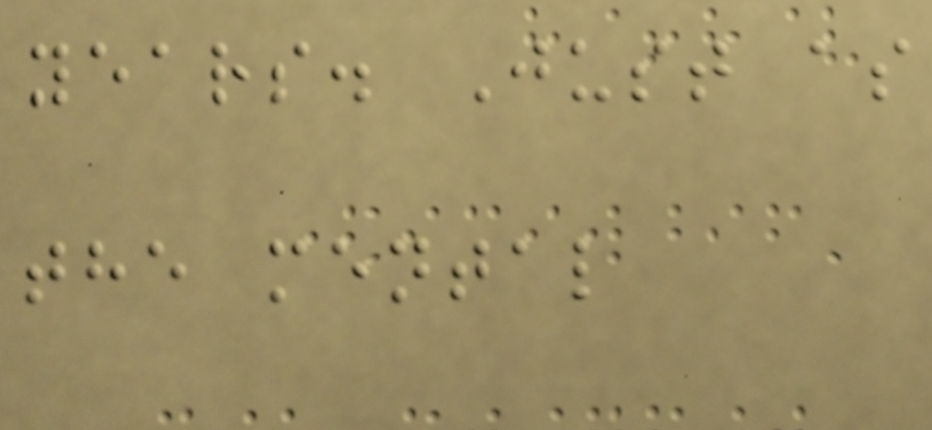years. Just as
the mental
